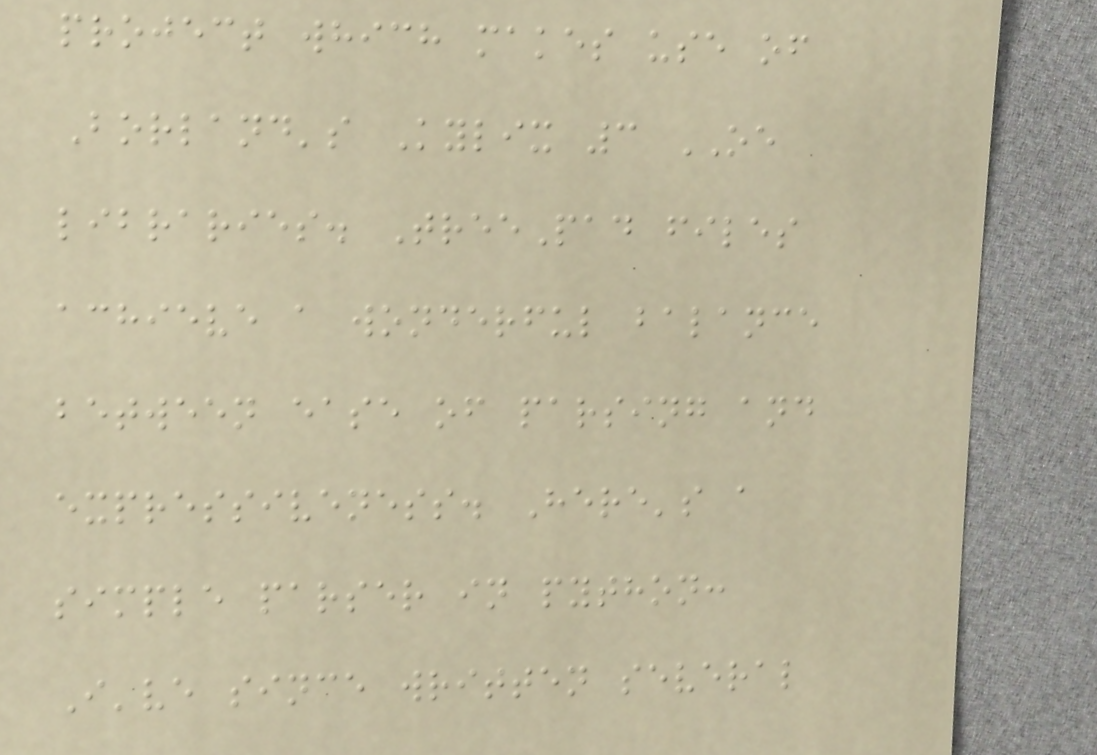project which makes use of
Borland's Kylix 3 OE
libraries. TreePad files
achieve a wonderful balance
between ease of parsing and
expressiveness. Here's a
simple parser in python:
I've since written several
